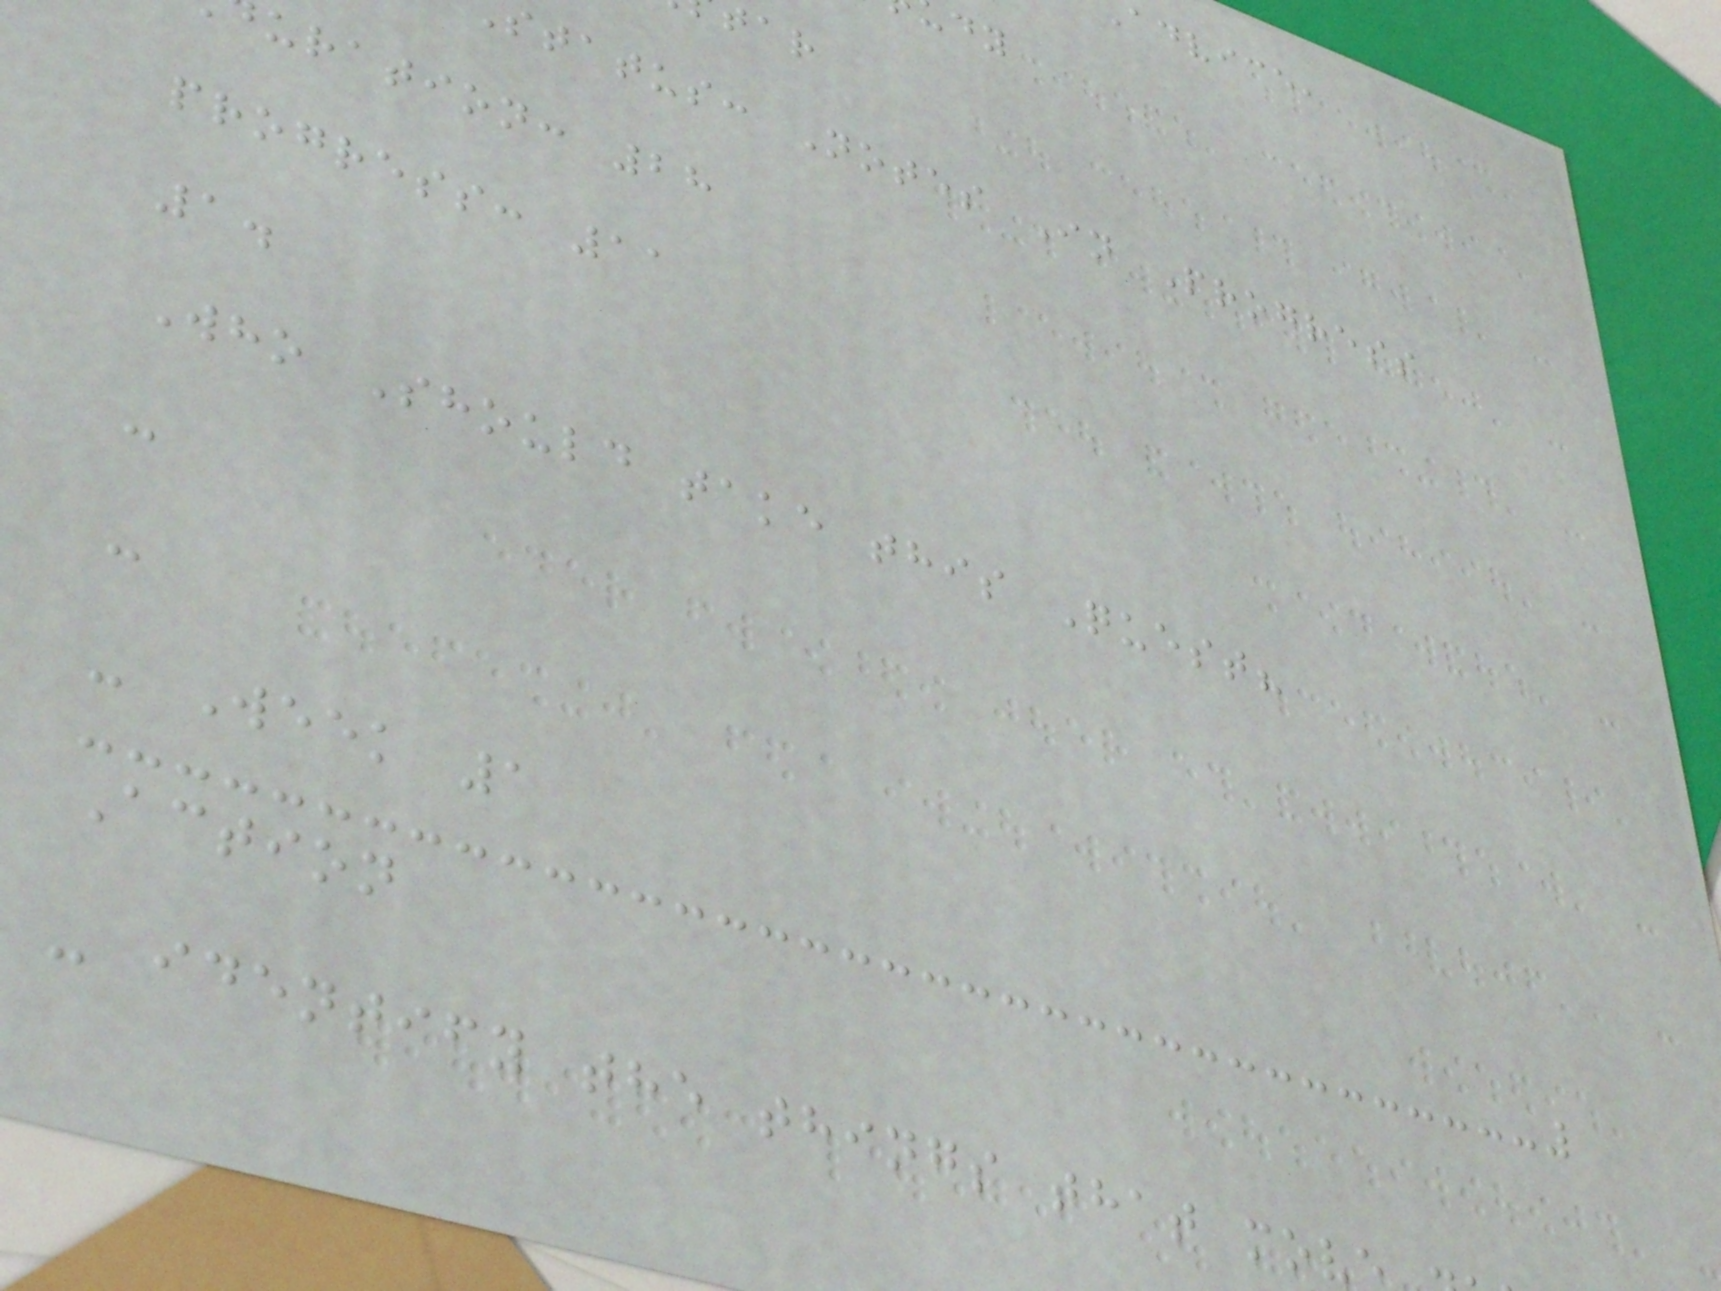status: Notes In Progress
uration: 28
progress: 11
1.
Who Should take this Quest?
-
-
- Week 1
Action
- identify the things that mov
